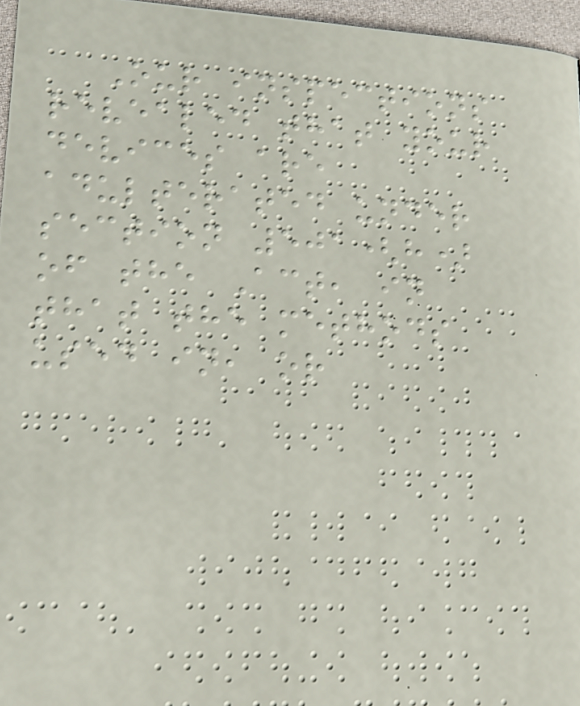Our inspections
revealed that your
devices are
adulterated under
section 501(h)
of the Act, in
that the methods
used in, or
